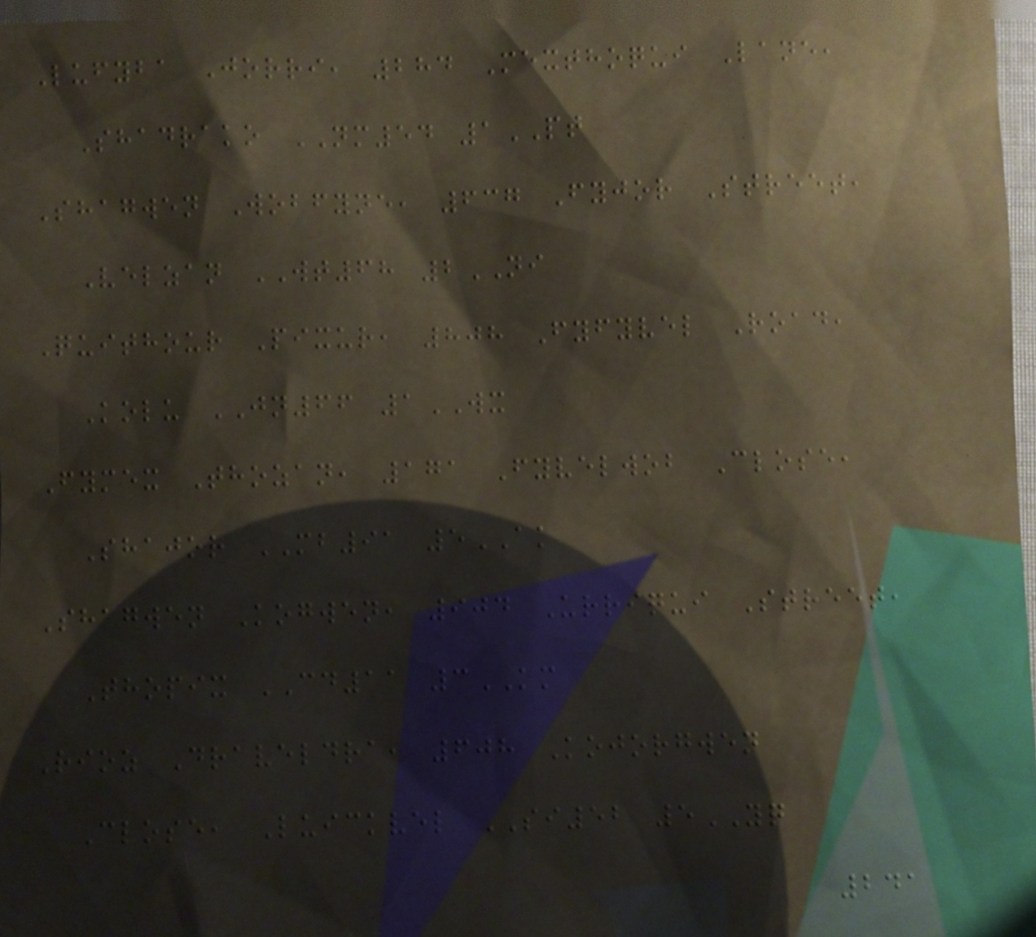Lufyba Jorri, 284 Mexthoqui Lane,
Shadrako NM54 1PT
Shagwen Wobfyne, 637 Fyjor Street,
Velzan WT68 2NI
Quithour Pixur, 808 Fyfyvel Road,
Kolu JN66 1WX
Fymex Thozan, 171 Fyvelwob Close,
Shajor MB91 5AK
Shagwen Kogwen, 904 Urriqui Street,
Thopix CD11 3KM
Rioz Draveldra, 608 Kojorgwen
Close, Luickvel SI52 5YQ
241
